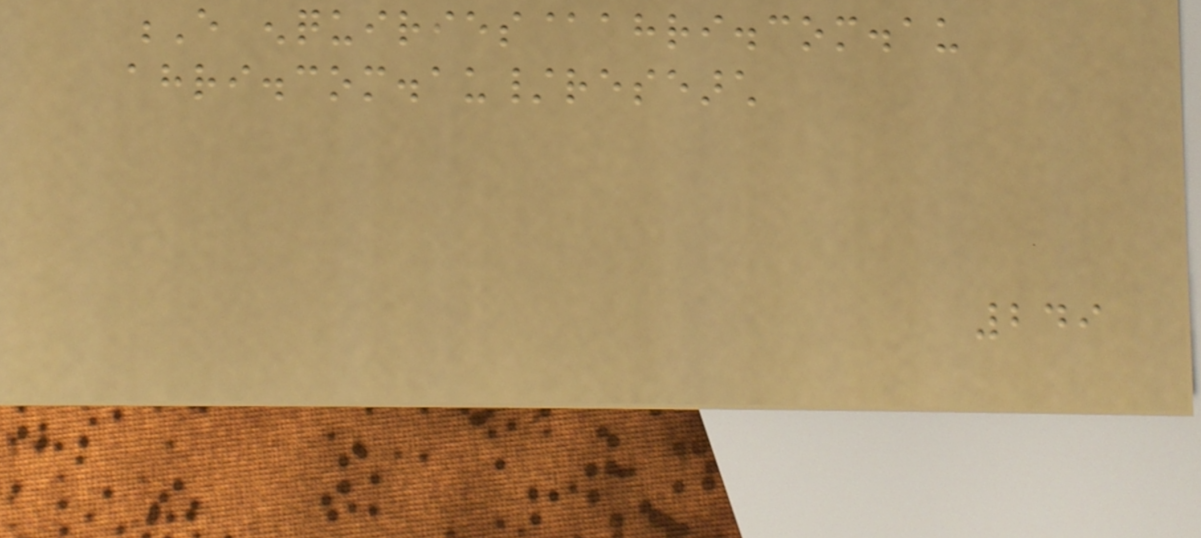E enquiries@ahri.com.au
ahri.com.au/research
249
